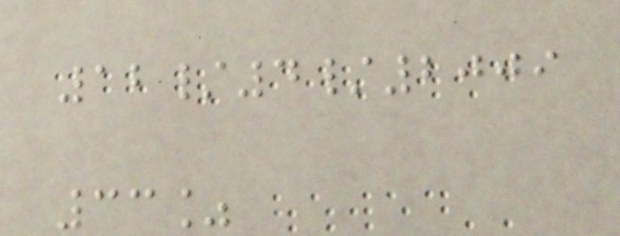12/4/2009
33%
